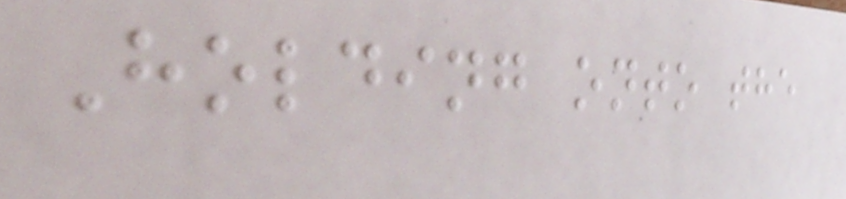Holding onto the
